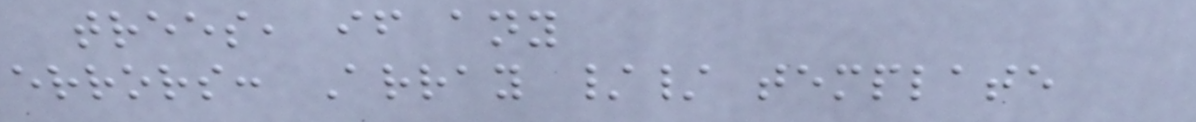trees, if any
errors: Array // template
